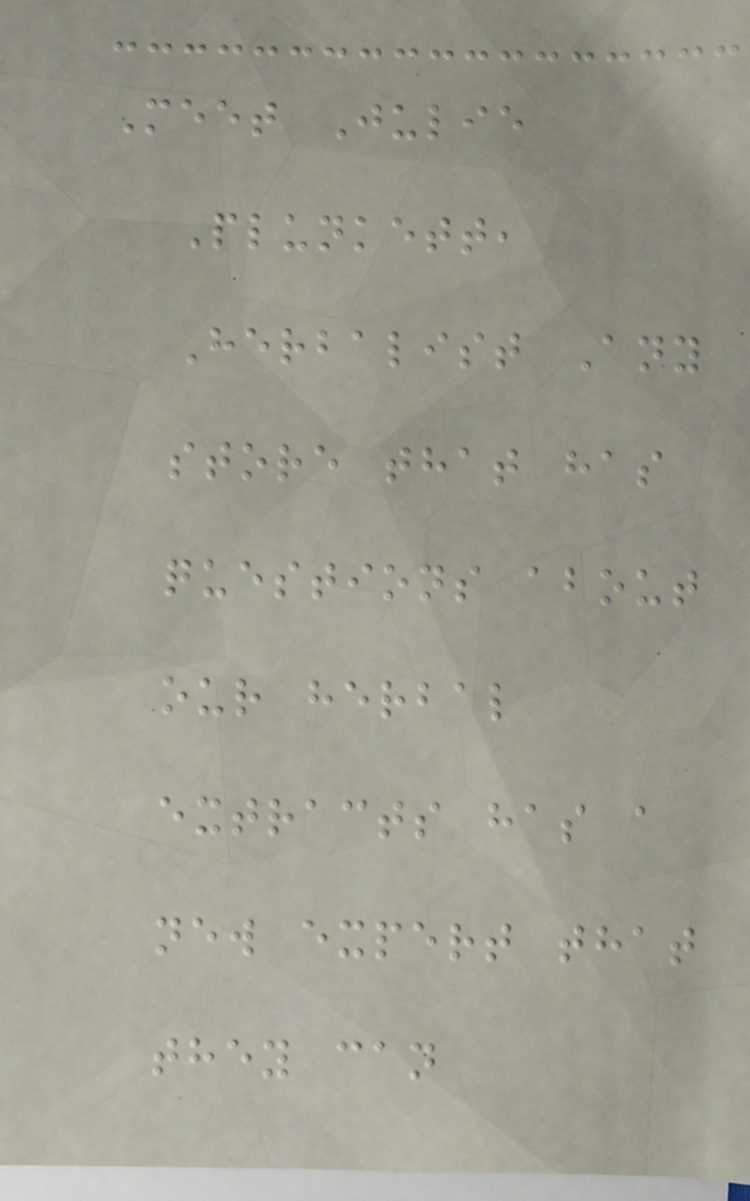Meet Julie
Plunkett,
Herbalist Any
store that has
questions about
our herbal
extracts has a
new expert that
they can
